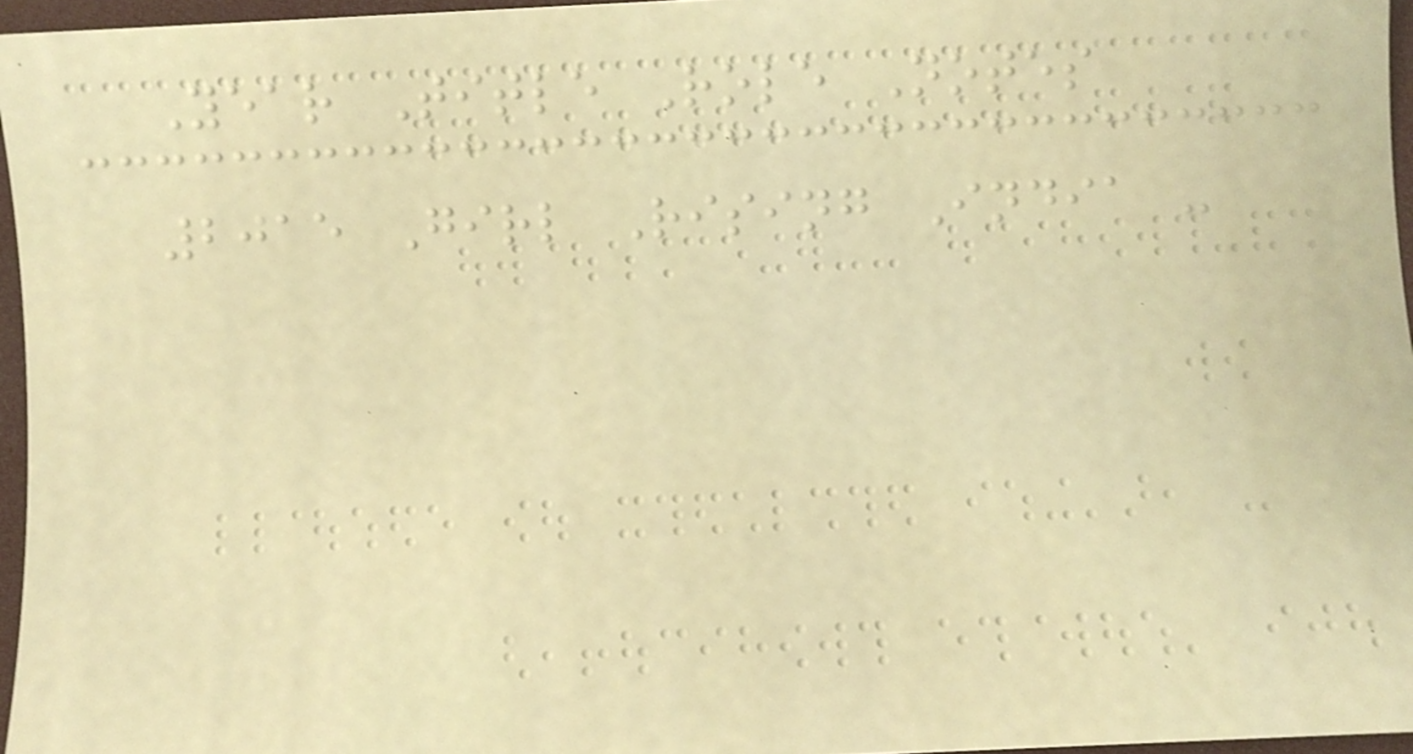Year Title Role Notes
2015 Girl Rising India -
